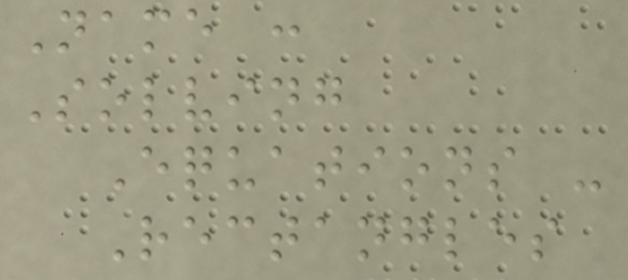Name :
Solving
Equations -
Rectangles
